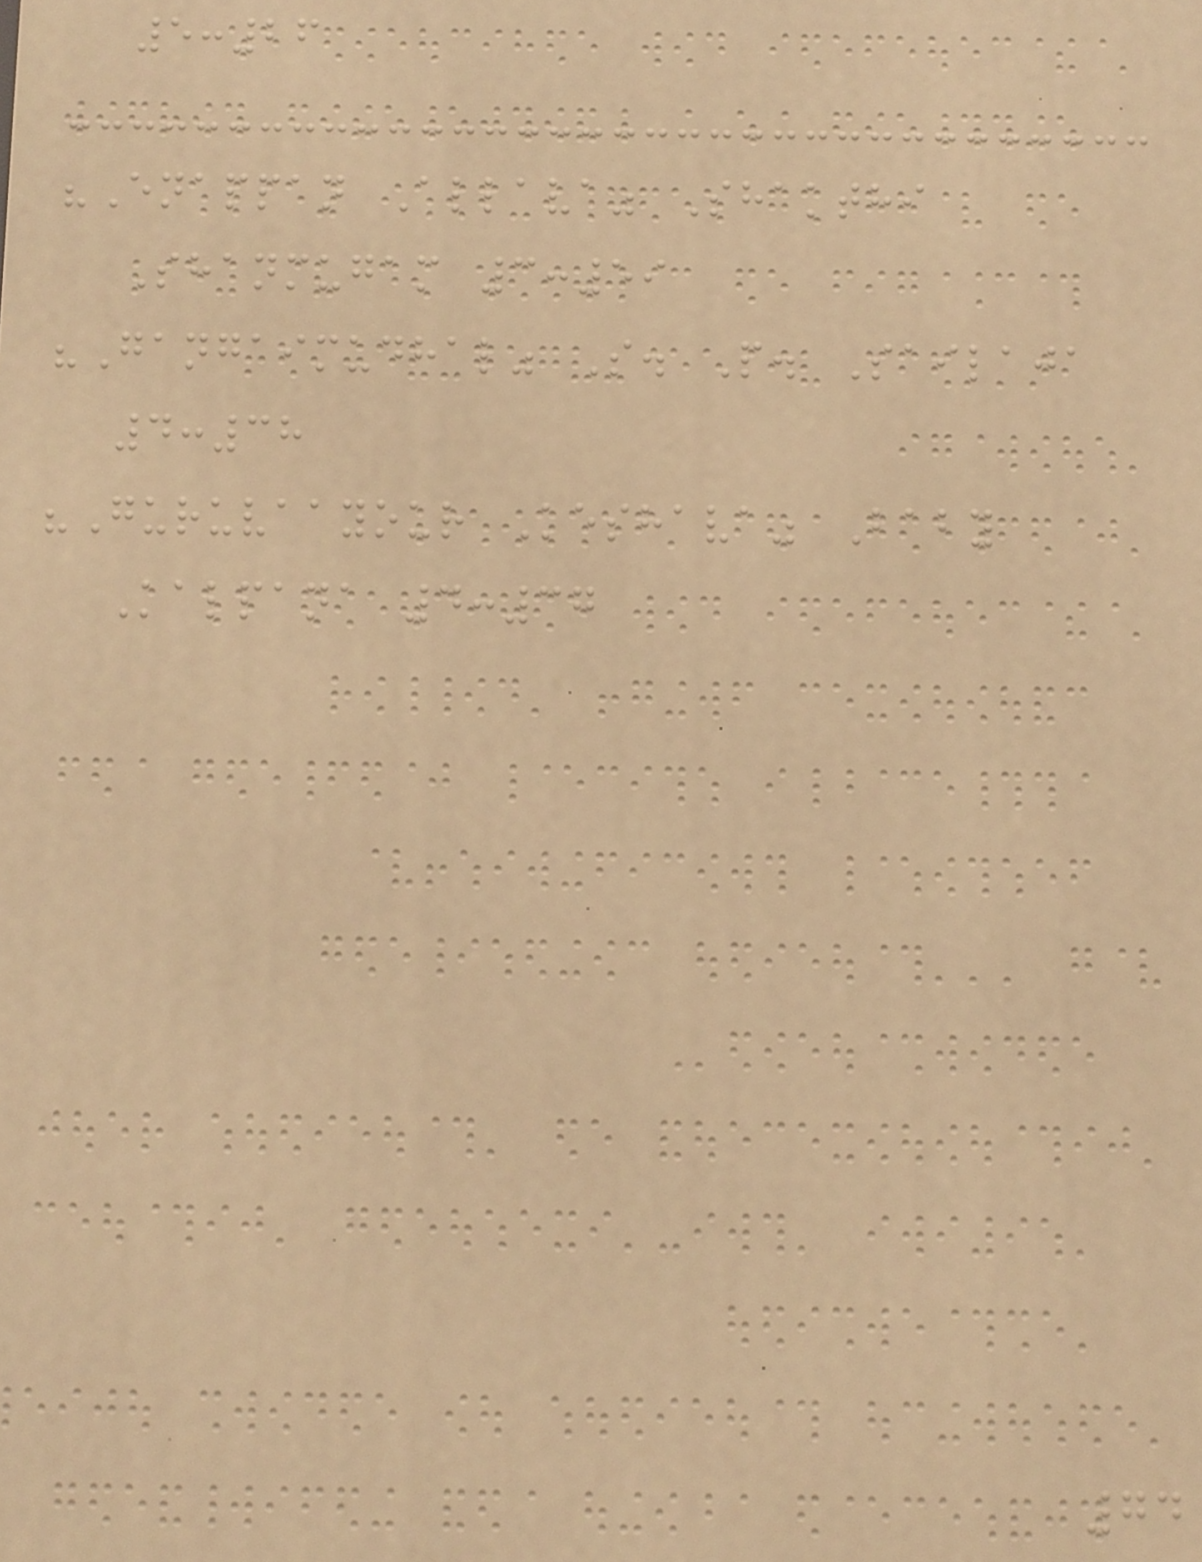5:26
"Enappan Allava" Shakthi
Shanmugam 3:59
"Gangaimudhal" S. P. Sailaja
4:38
"Guruvaayour Keshava" Baby
Kalpana 4:37
74
